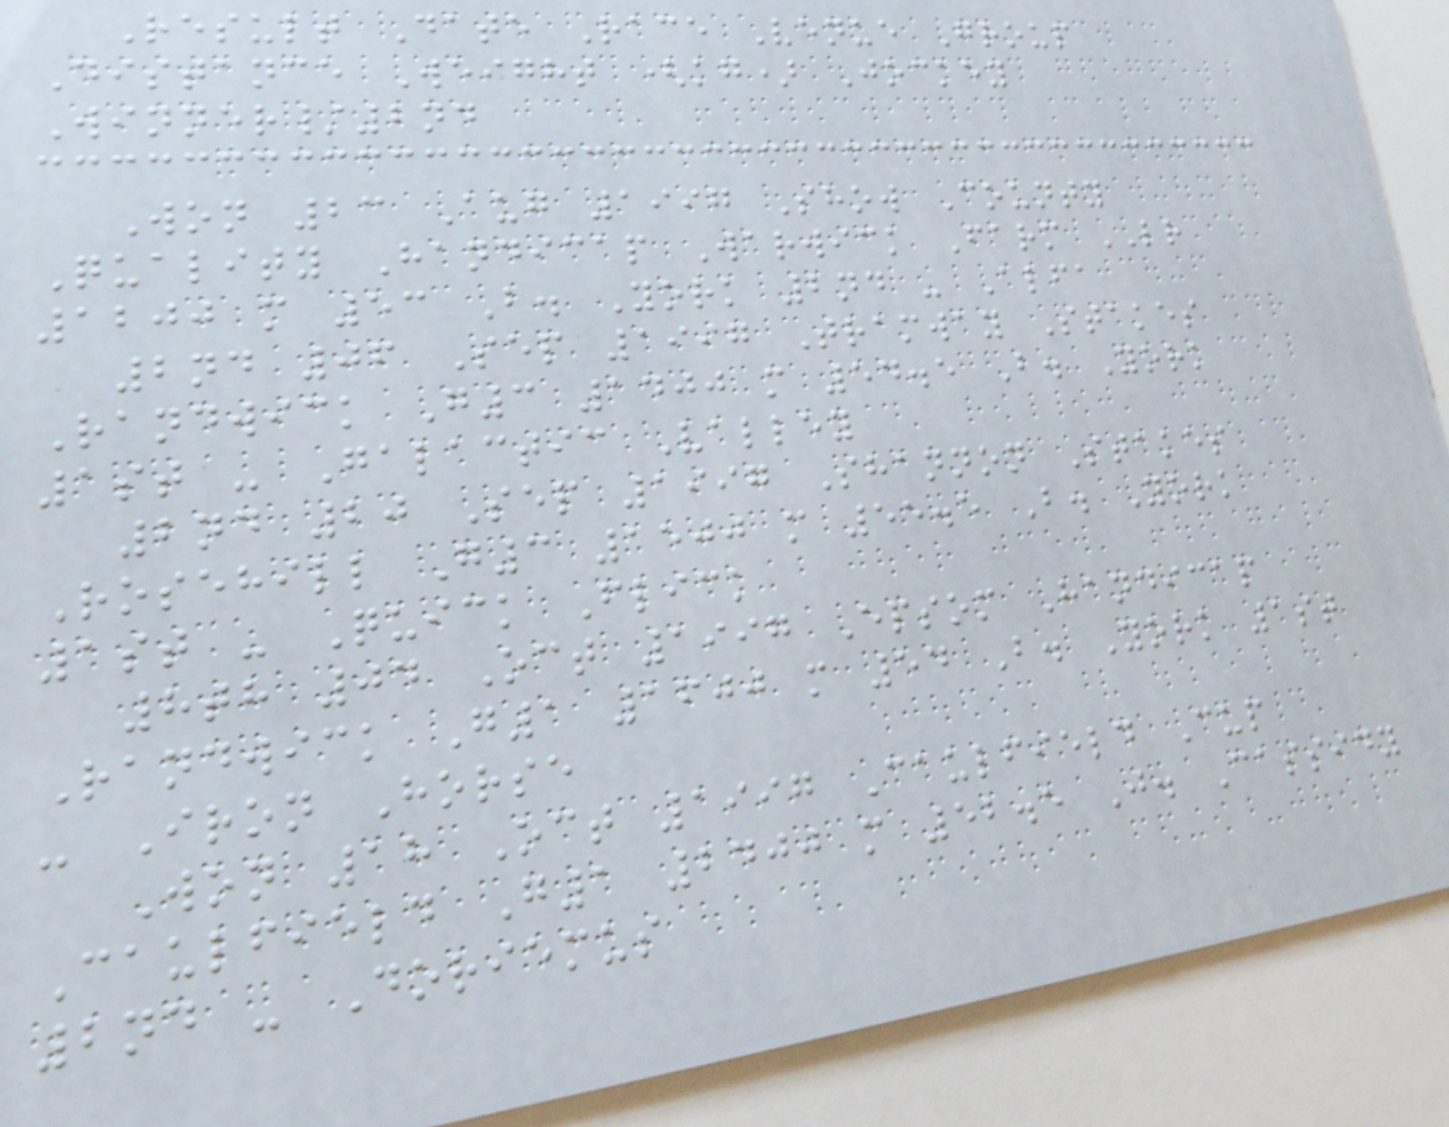Result Date Race Venue Group
Distance Weight (kg) Jockey
Winner/2nd
Won 23 Aug 1997 Show County
Quality Handicap Warwick Farm LR
1200 m 53 B. York 2nd - Alfa
2nd 06 Sep 1997 Tramway Stakes
Randwick G3 1400 m 54.5 B. York
1st - Galactic Valley
2nd 20 Sep 1997 Shannon Stakes
Rosehill G3 1500 m 55.5 B. York
1st - Quick Flick
8th 04 Oct 1997 Epsom Handicap
Randwick G1 1600 m 54 B. York 1st
- Iron Horse
Won 18 Oct 1997 Caulfield Cup
Caulfield G1 2400 m 52.5 J. Cassidy
2nd - Doriemus
